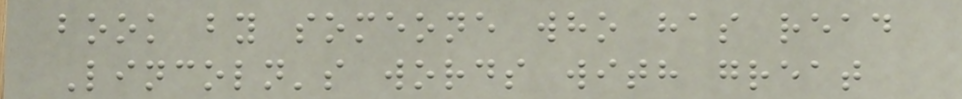book by someone who has read
Lincoln's words with great
